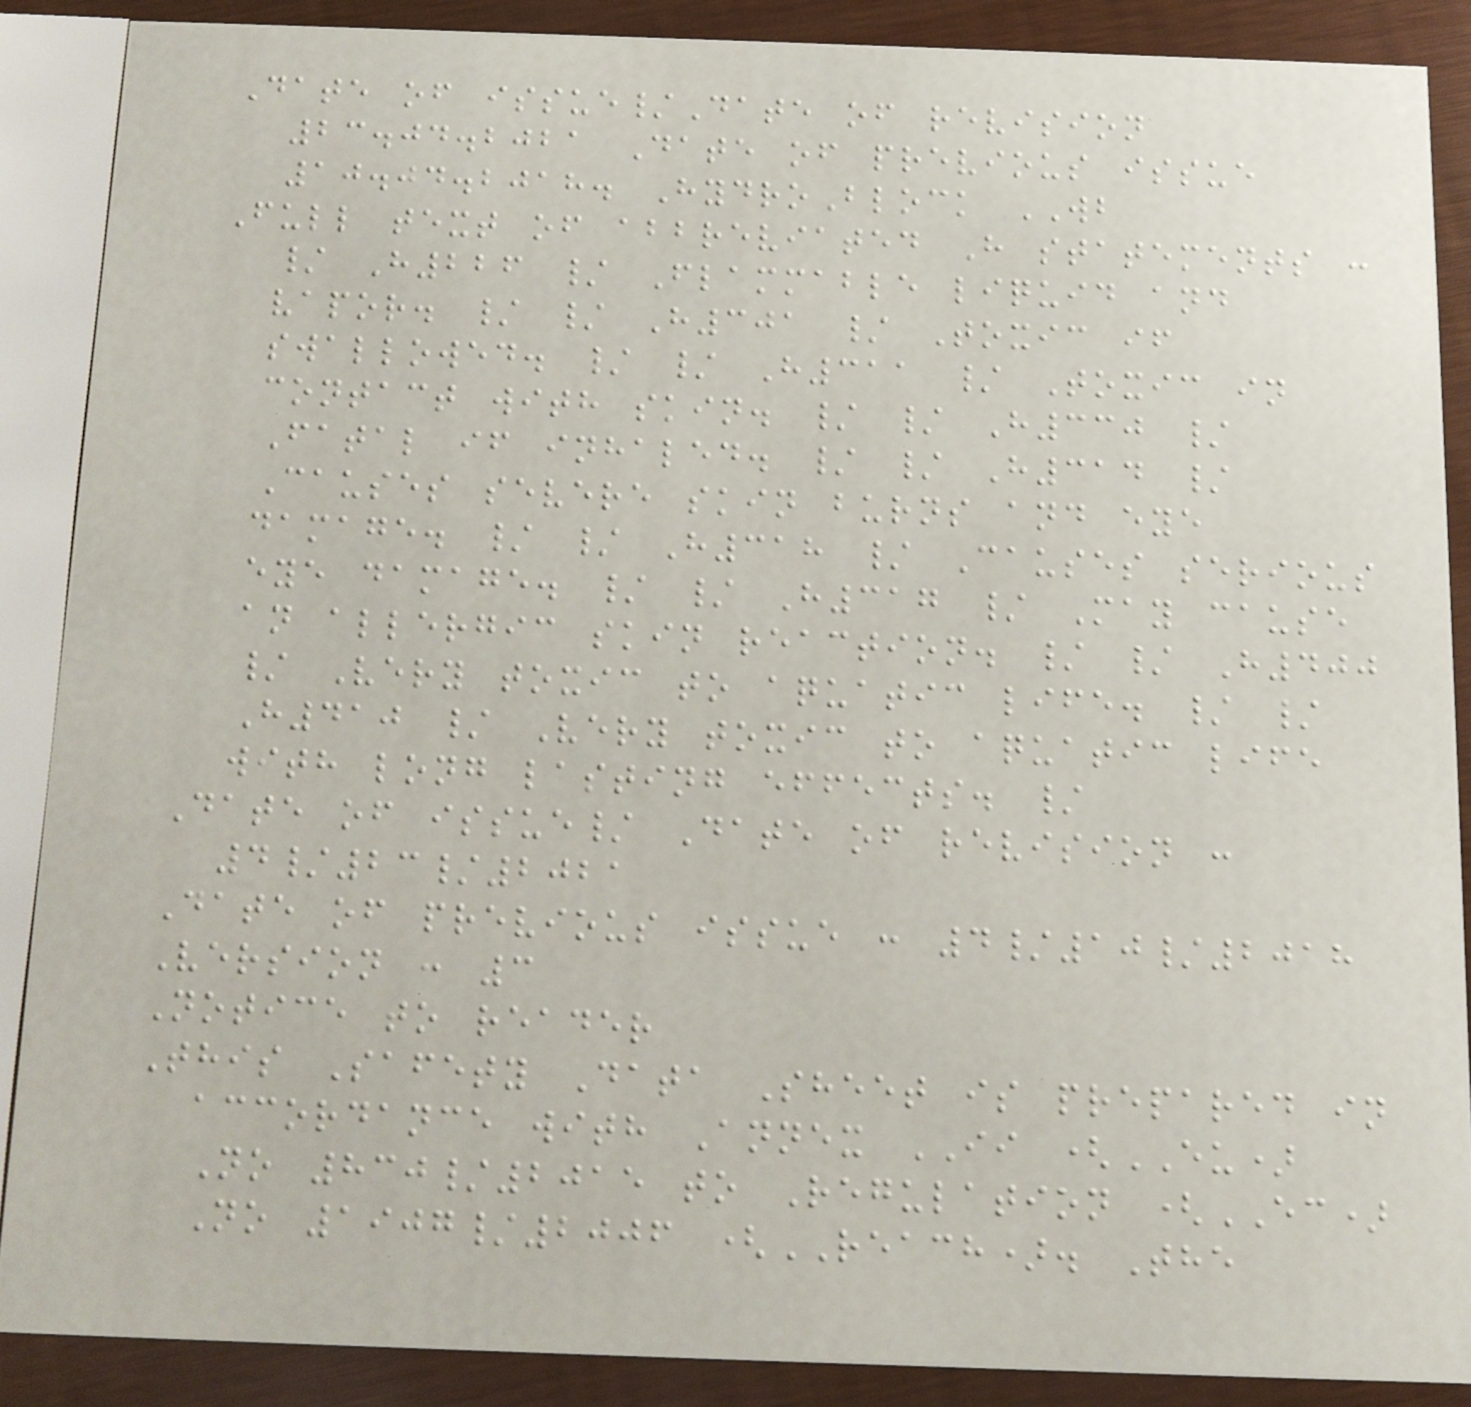Date of issue/Date of revision
23.04.2021 Date of previous issue
10.04.2018. HydroBlock WB
Full text of abbreviated H statements :
/ H226 / Flammable liquid and
vapor. / / H301 / Toxic if
swallowed. / / H311 / Toxic in
contact with skin. / / H330 /
Fatal if inhaled. / / H314 /
Causes severe skin burns and eye
damage. / / H318 / Causes serious
eye damage. / / H317 / May cause
an allergic skin reaction. / / H400
/ Very toxic to aquatic life. / /
H410 / Very toxic to aquatic life
with long lasting effects. /
Date of issue/ Date of revision :
4/23/2021
Date of previous issue : 4/10/2018
Version : 3
Notice to reader
This Safety Data Sheet is prepared in
accordance with Annex II (EU)
No 830/2015 to Regulation (EC)
No 1907/2006 (REACH). The
